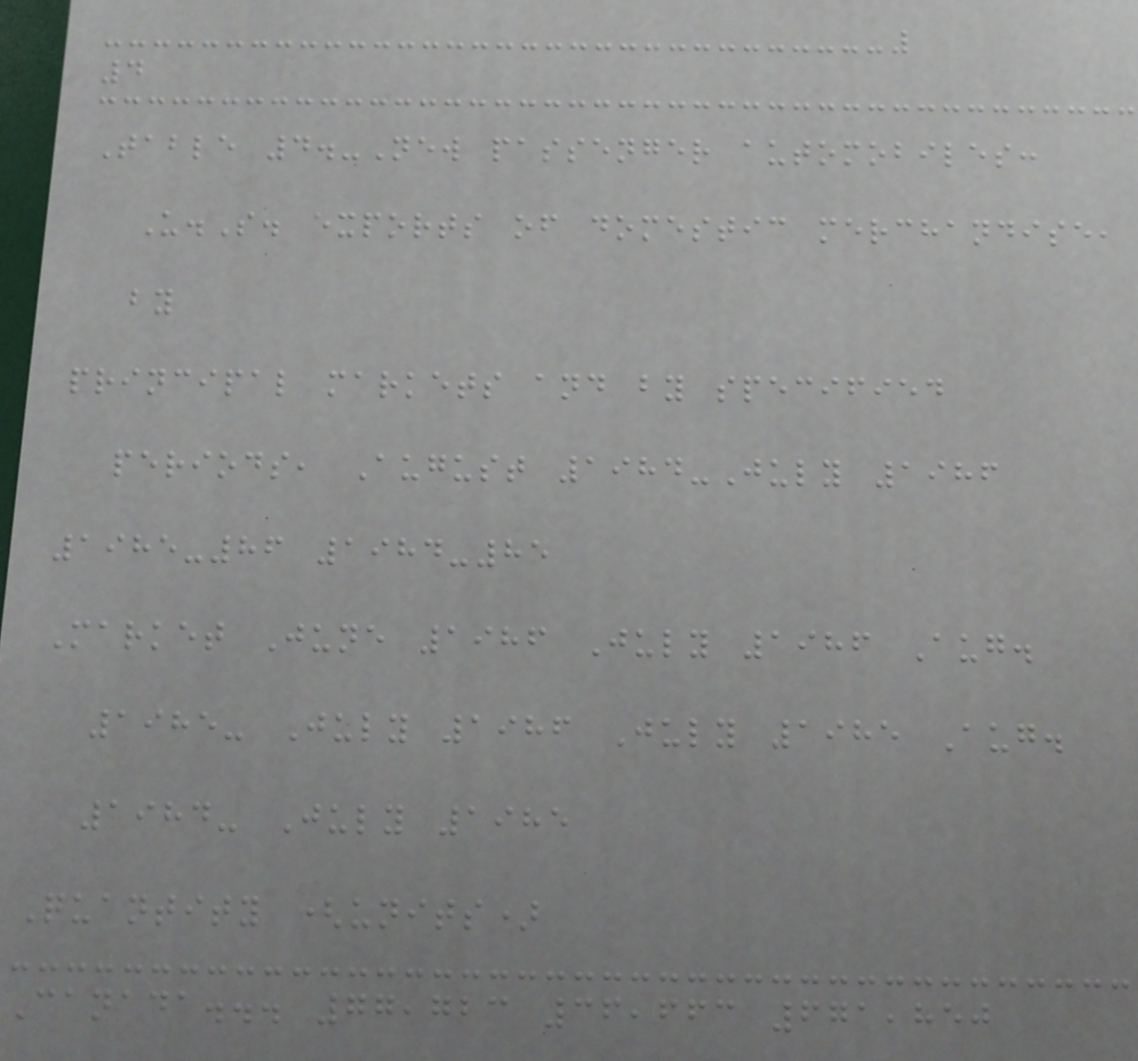4
Table 4.-New passenger automobiles:
U.S. exports of domestic merchandise,
by
principal markets and by specified
periods, August 1984-July 1986
1985-86 1984-85
Market June 1986 July 1986 Aug.
1985- July 1986 July 1985 Aug.
1984- July 1985
Quantity (units)
Canada... 77,723 36,663 671,850
